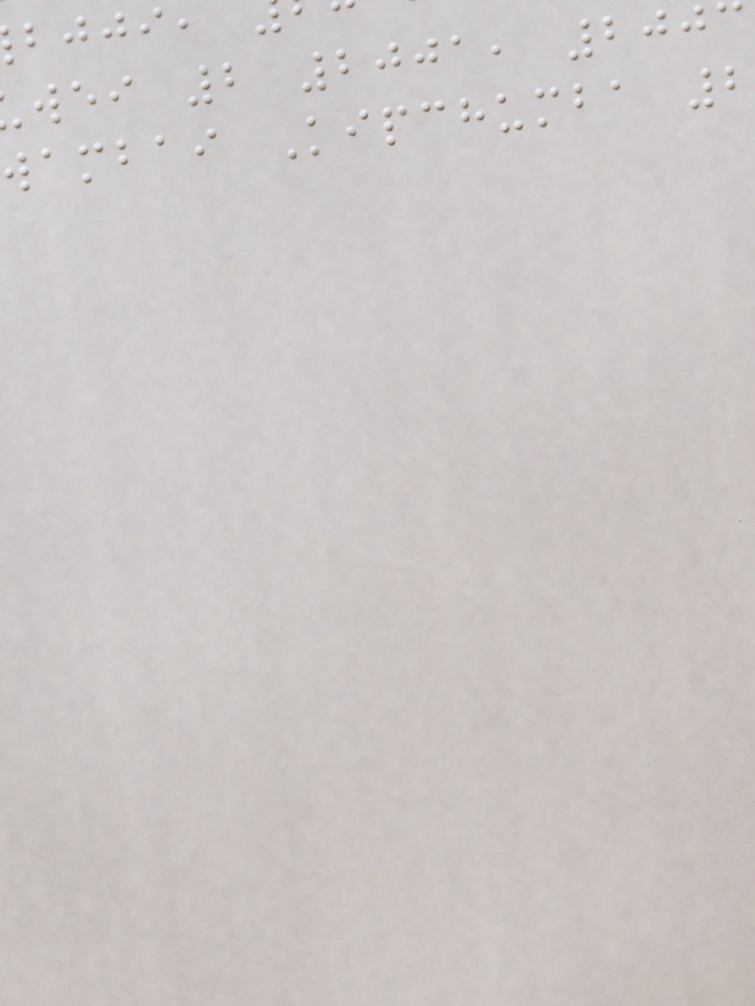bjji,
wei 2 2001, 200
wambai Kipchumba 2
